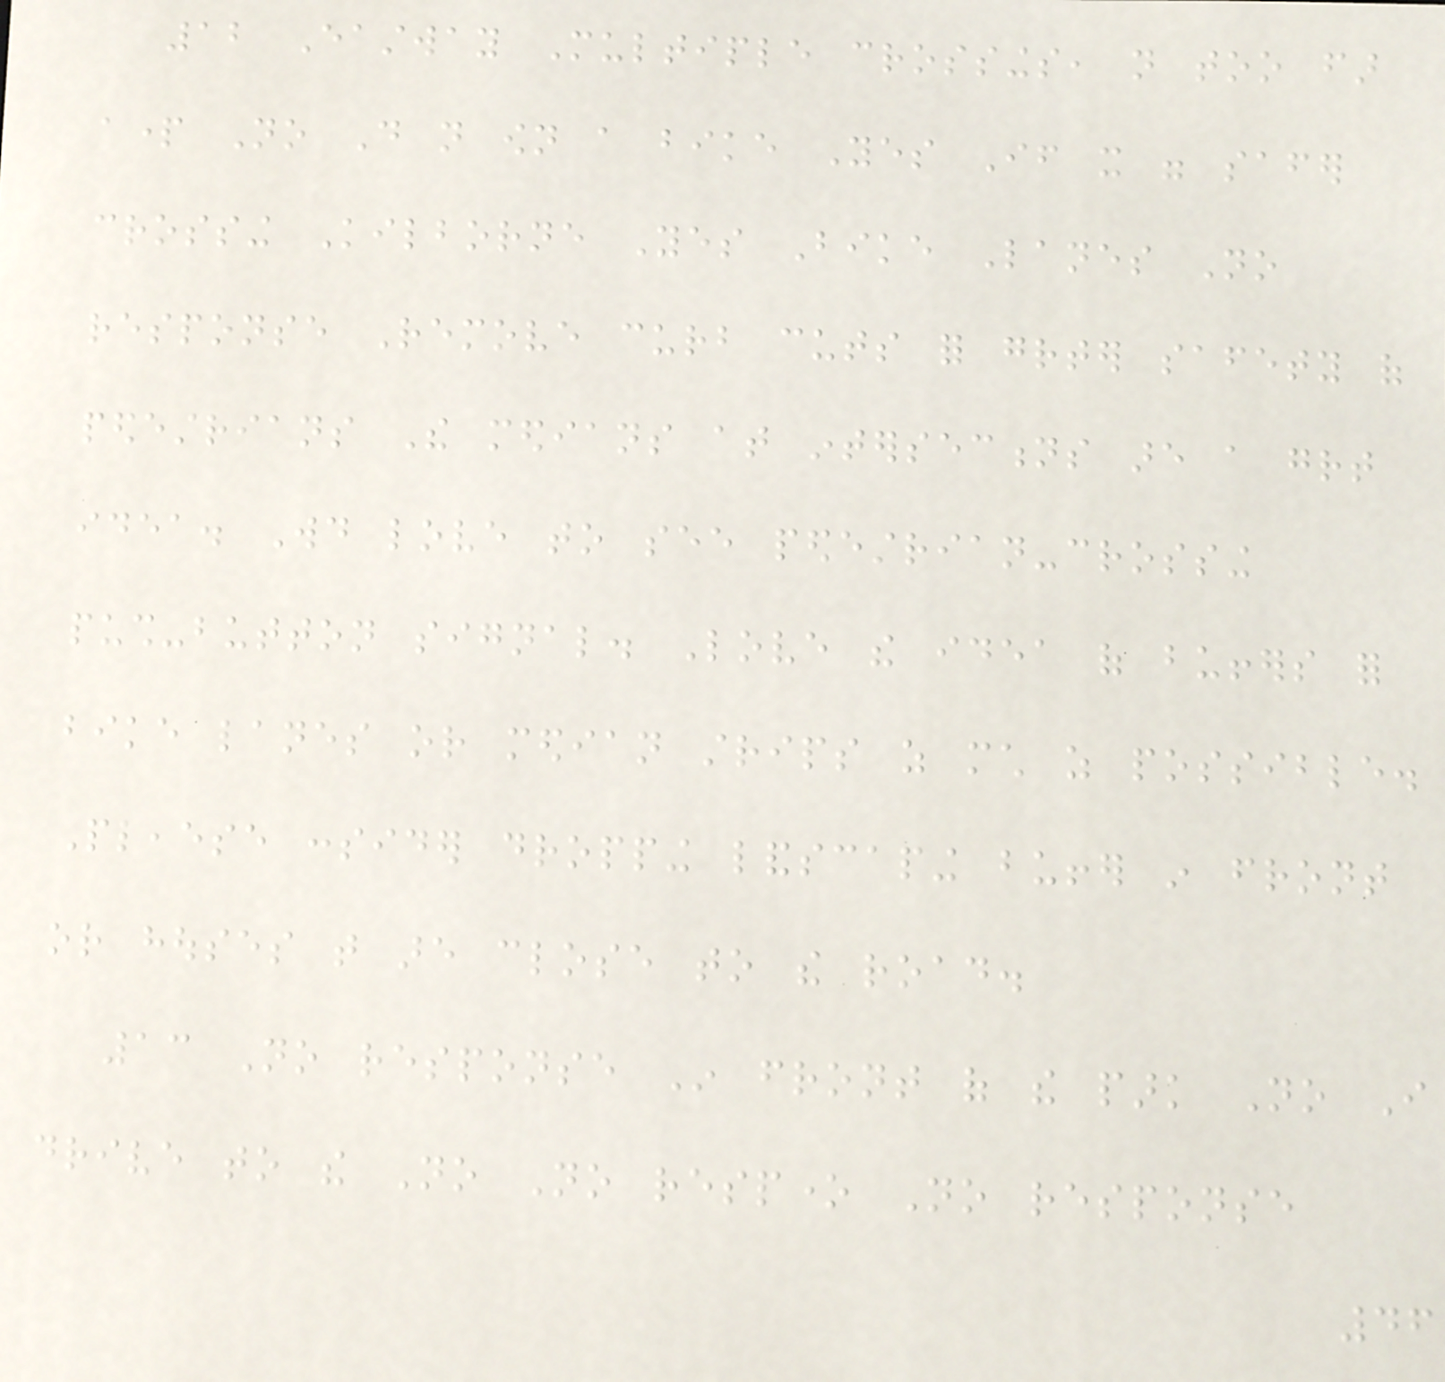12 Eastway Multiple crossings, not too far
apart No Do not own a bike Yes If it were safer
crossing Kilborne Yes Bike Lanes No
response Remove curb cuts for greater safety of
pedestrians The medians at intersections are a great
idea. Would love to see pedestrian-crossing
push-button signal. Love the idea of buffers for
bike lanes or median strips as much as possible.
Pleaese consider dropping landscaping buffer in front
or houses that are close to the road.
13 No response In front of the park No I
drive to the No No respone No response
46
